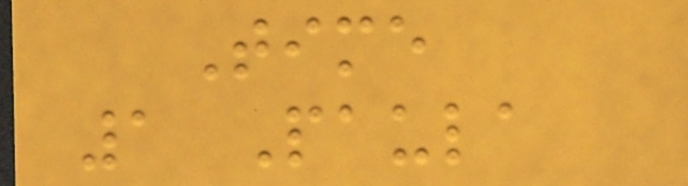Time
1 Paula
